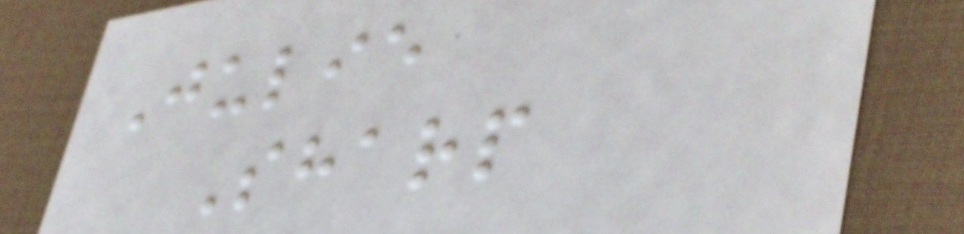Julie
Sharp
